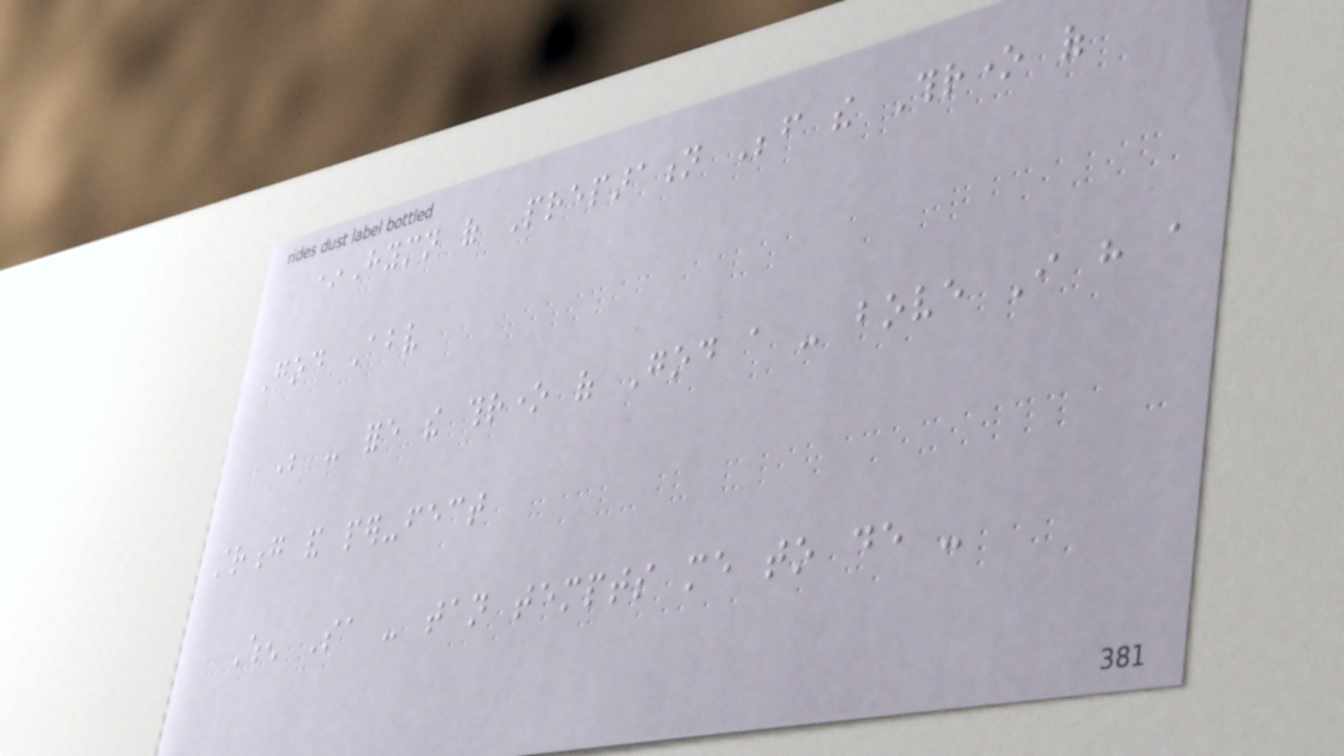*Hymn of Preparation Before the Throne of
God Above
Be - fore the throne of God a - bove I have a
strong and per-fect
When Sa - tan tempts me to de -
